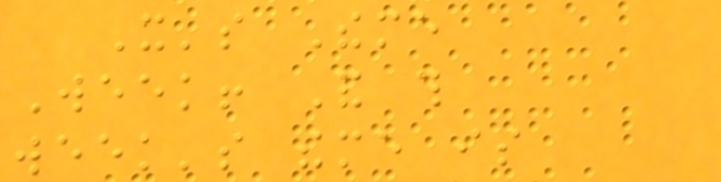It's Theme
Week! And this
week's theme is
